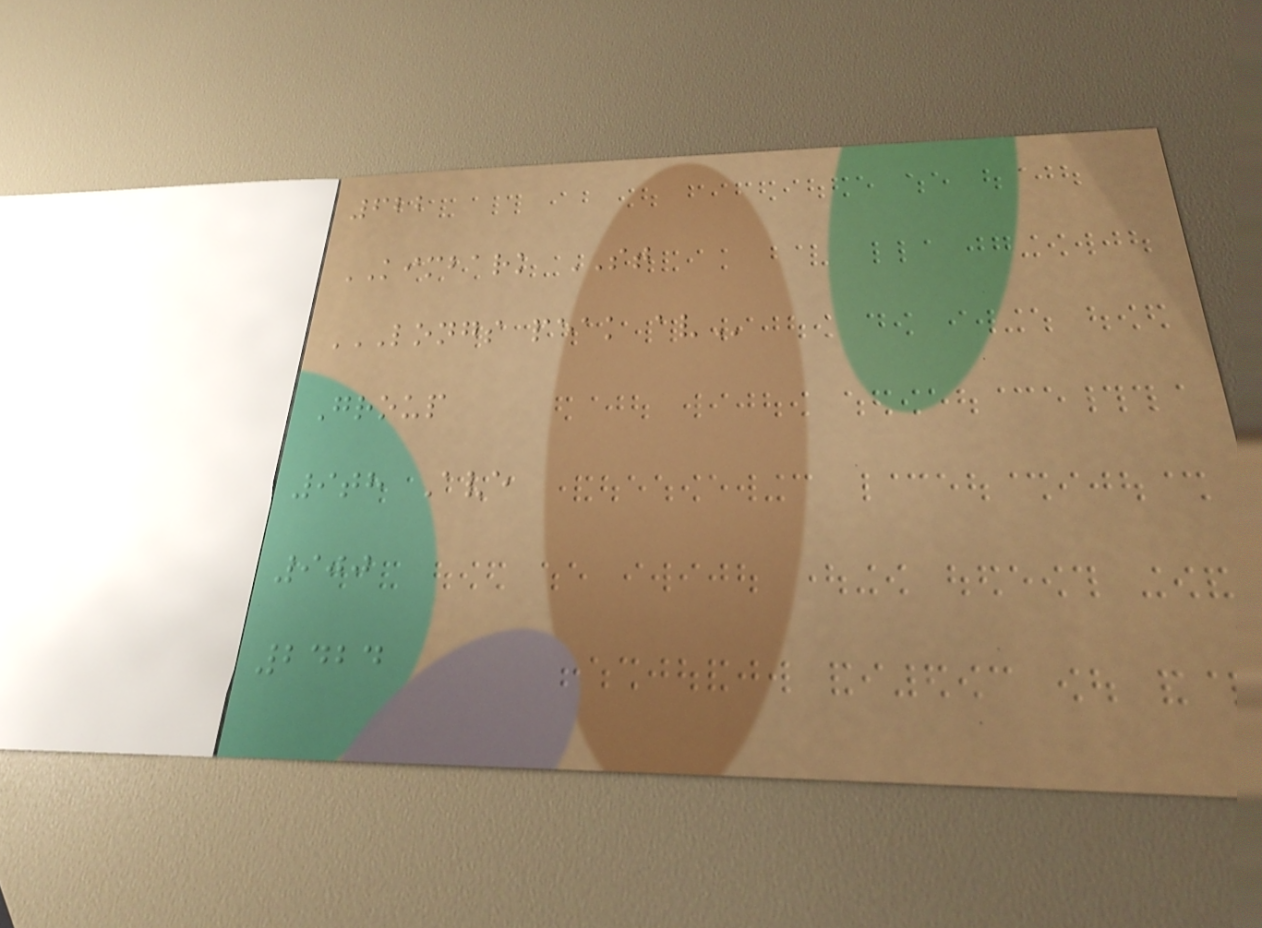622
KIMBARK ST
LONGS PEAK AV
Group
9th Ave
900
2424
